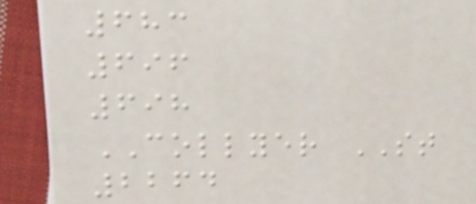683
696
698
COLLYER ST
2264
